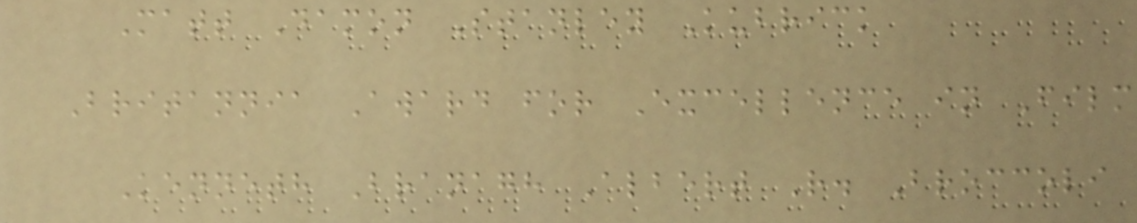Matt Damon Stanley Kubrick
Britannia Award for Excellence in Film
Kenneth Branagh Albert R. Broccoli
